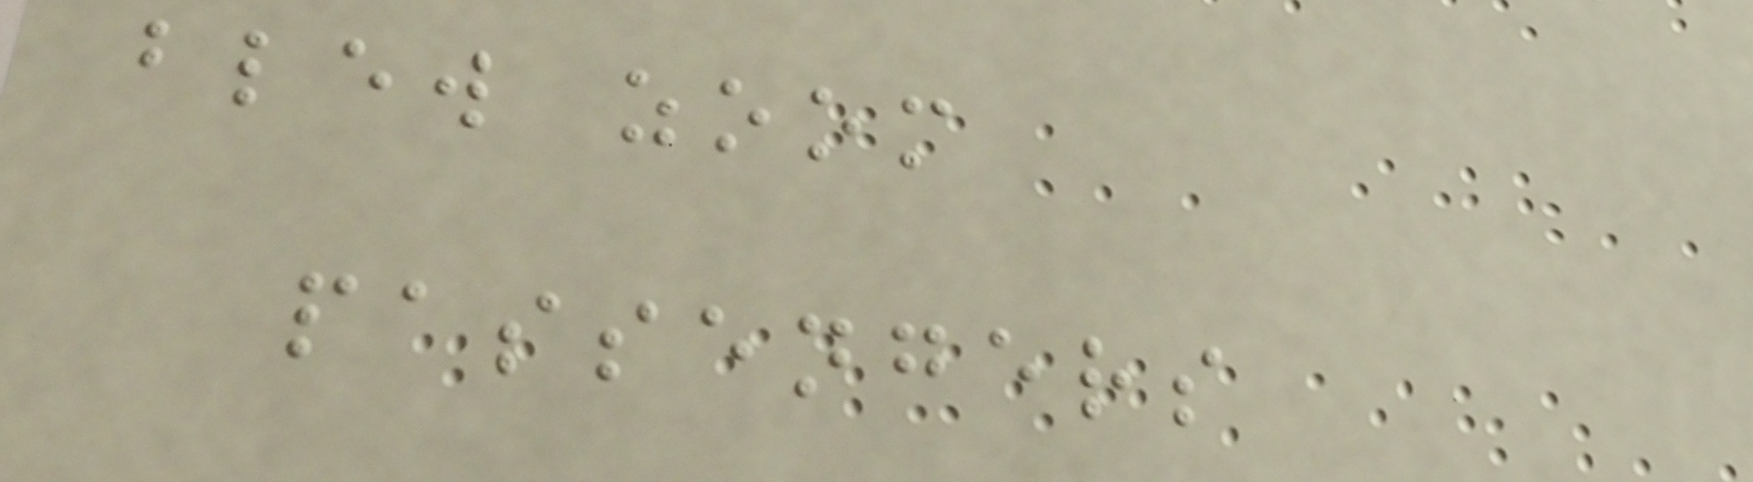blew zoom
passengers
